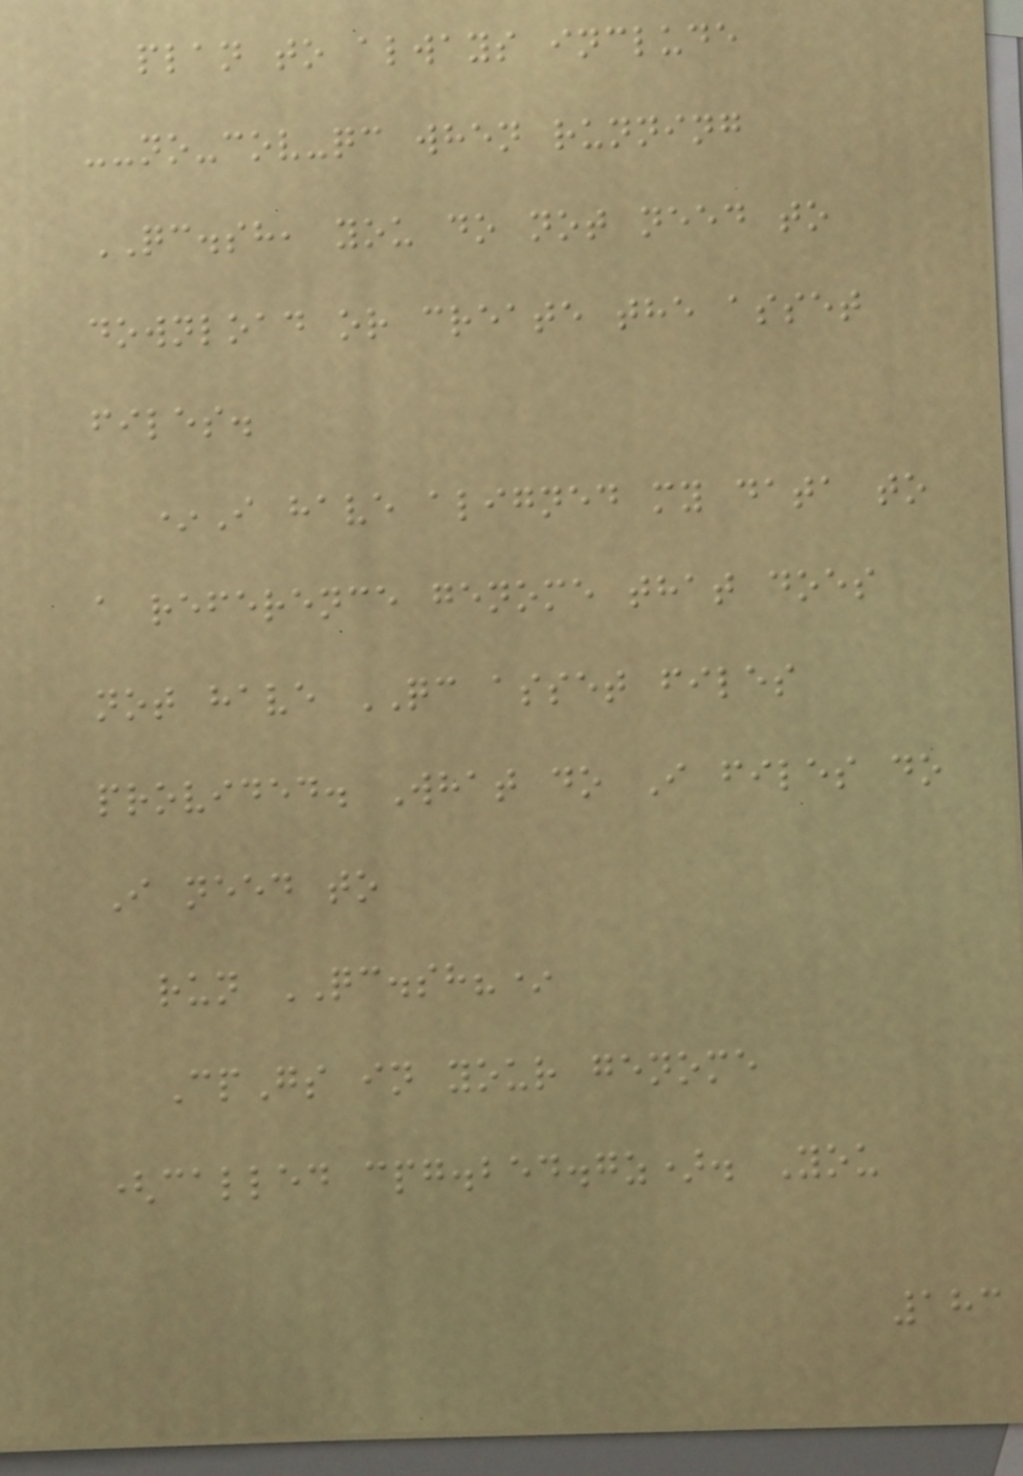plan to always include
--no-cov-qc when running
QC.sh, you do not need to
download or create the asset
files.
*I have aligned my data to
a reference genome that does
not have QC asset files
provided. What do I files do
I need to
run QC.sh?*
CpGs in your genome
(called cpg.bed.gz). You
183
